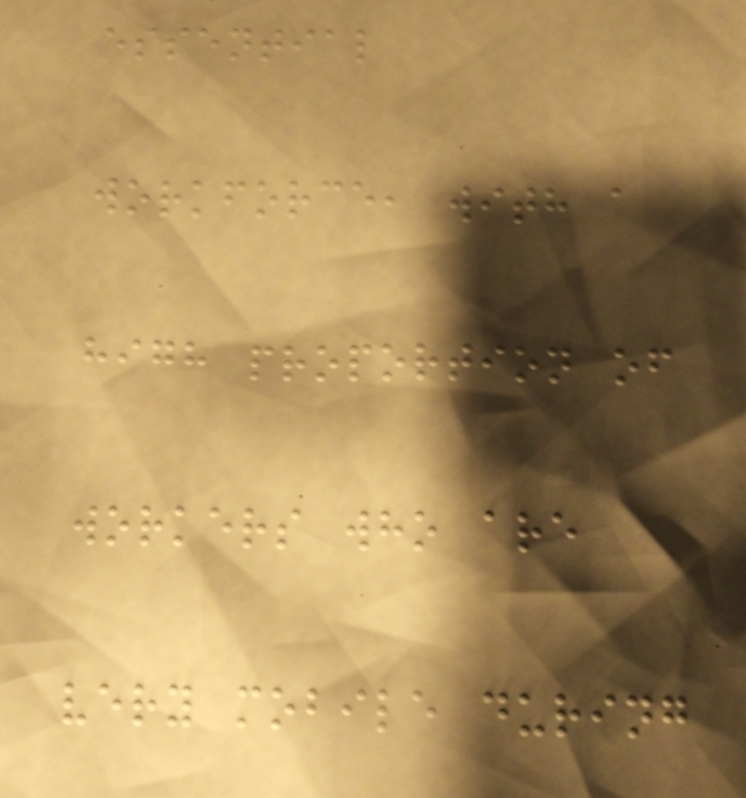essential
workforce, with a
high proportion of
workers who are
very mobile during
